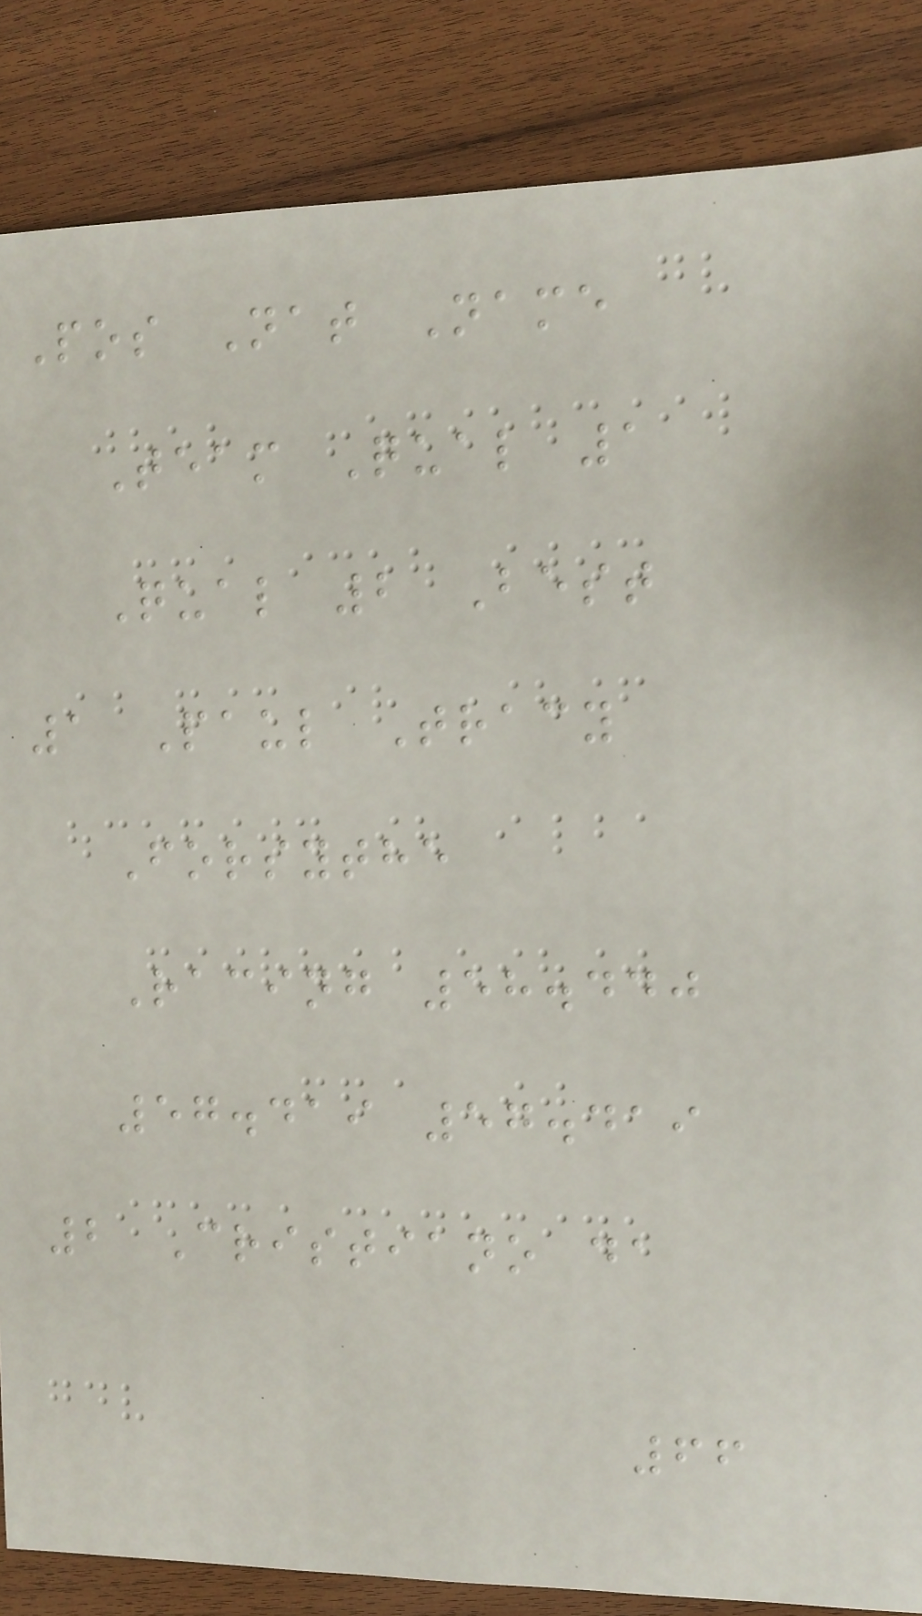Pos Nat Name
Team Qual 1
Qual 2 Best
1 Paul Tracy
Forsythe
Racing 58.440
57.419 57.419
2 Cristiano da
66
